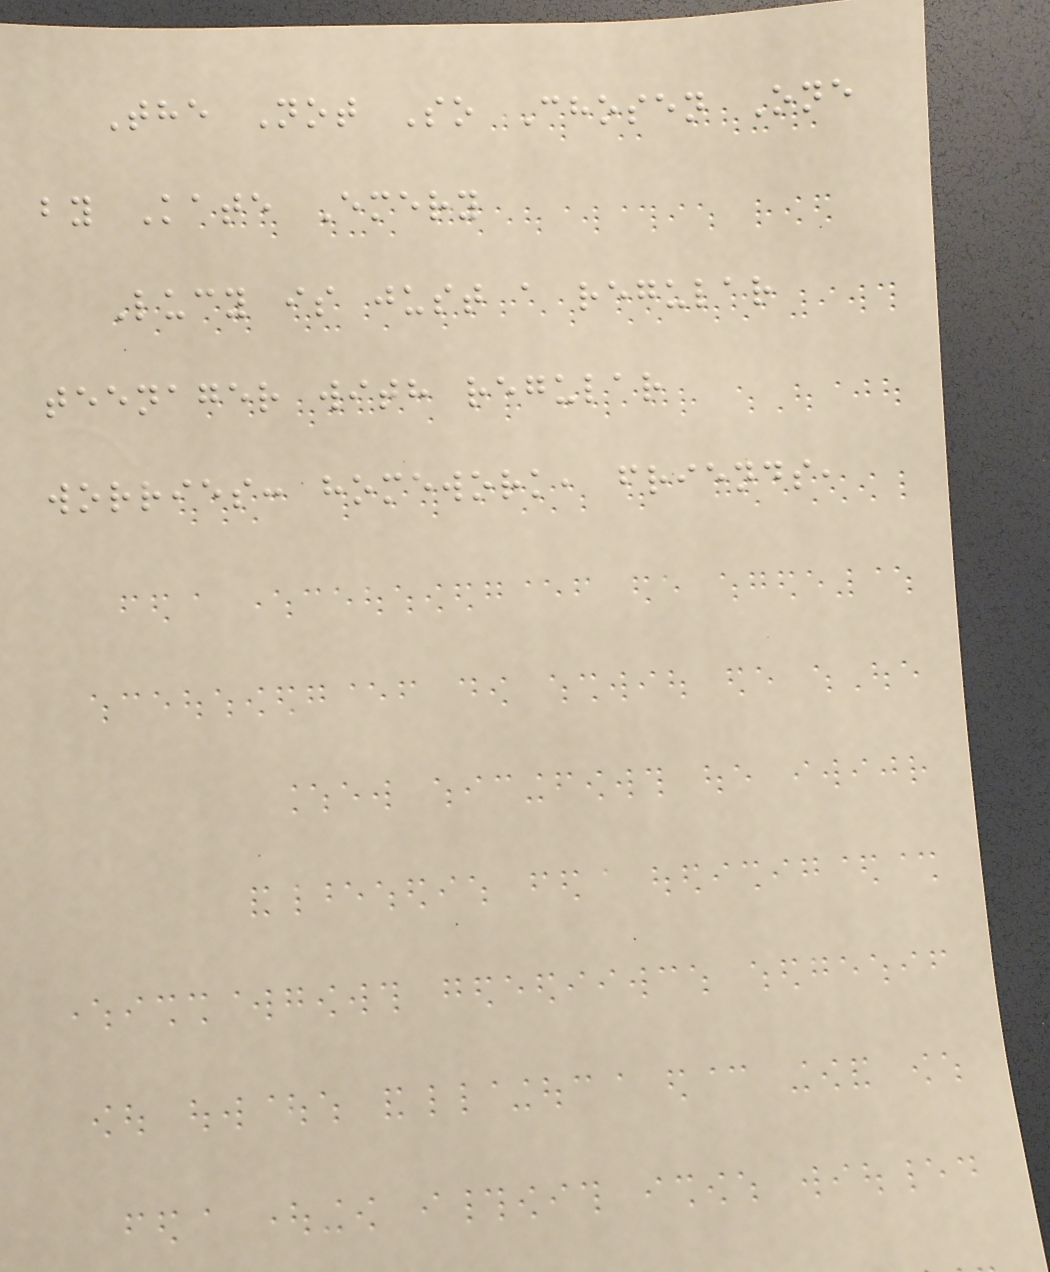The Not So Chosen One
by Kate Emery
Lucy is just a regular
teenager with regular
worries: homework, friends,
